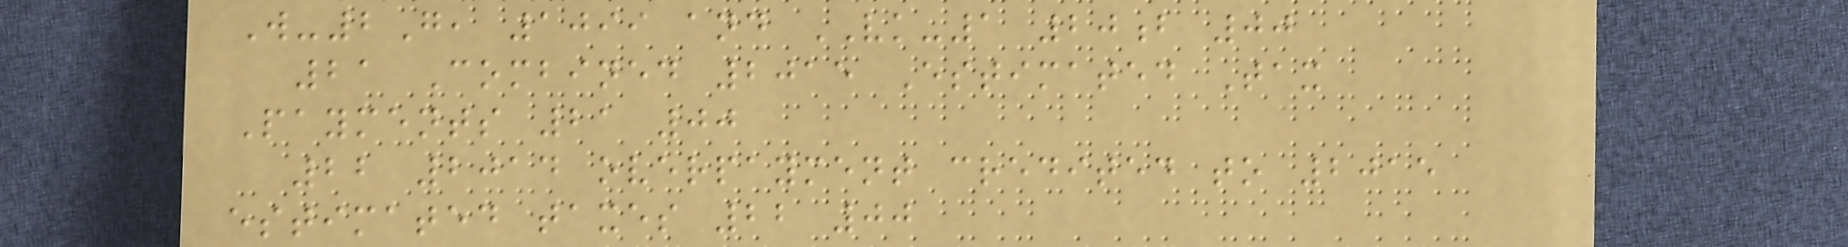W-2G, 1099 and VK-1 20b 00
21 Combined 2015 Estimated Tax
Payments 21 00
22 2014 overpayment credited to 2015
estimated taxes 22 00
